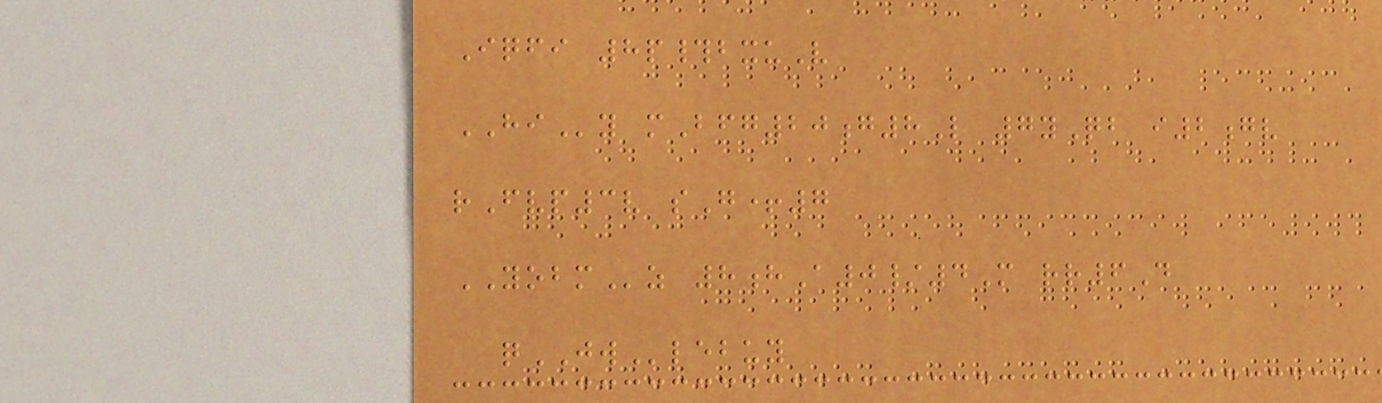Iqfi 8p#bxuV
HIy mBfg20g8L 7yQb i2gv
rFvp3v sG+7
YOBMz 8hA0/4M rr6D
qJWlebuy
